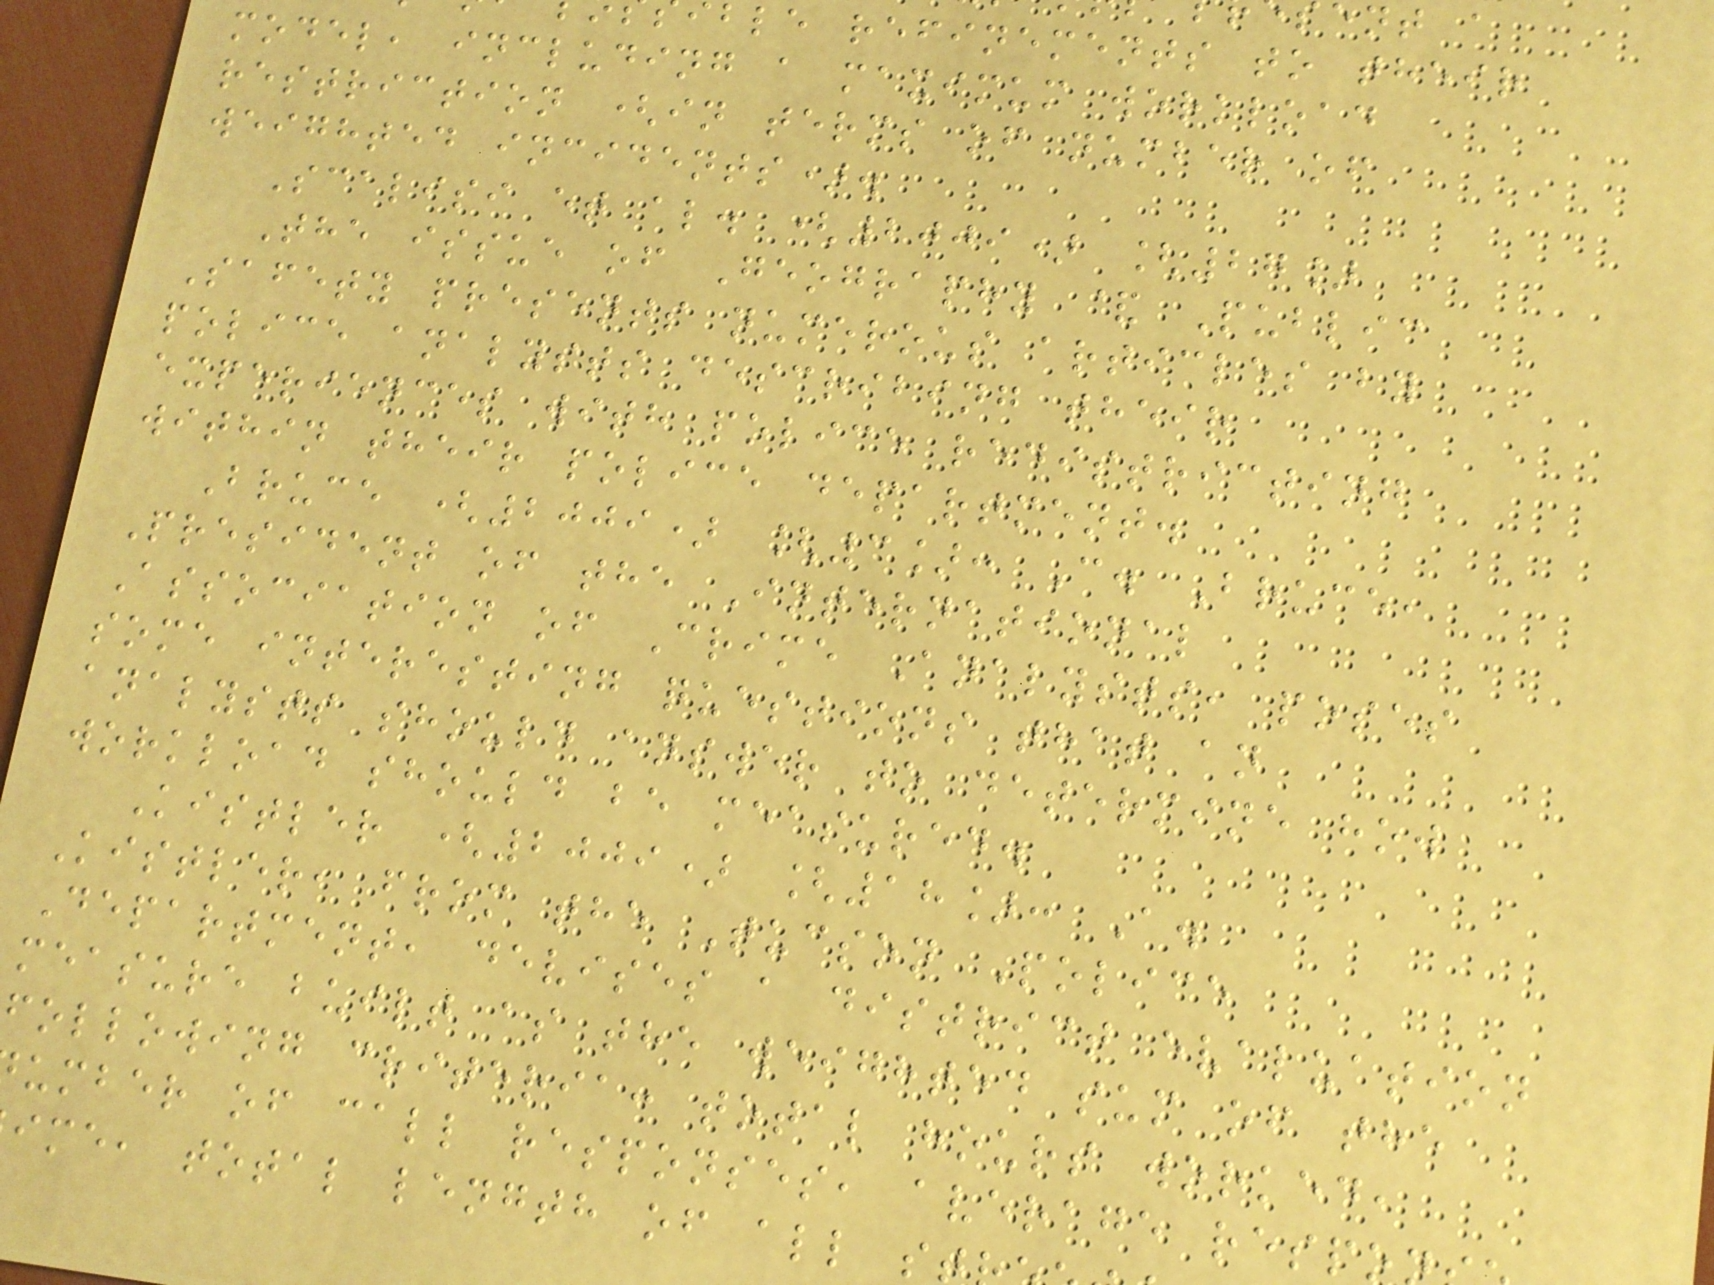ble refinements to their
model, including a maximum workload
restriction (in terms of number of
weighted incidents).
Scalisi et al. (2009) [27]
The issue of Geography & Public
Safety presents numerous articles by
police analysts describing their
experiences with police redistricting
within their police department.
Bruce (2009) [3]: C. Bruce,
President of the International
Association of Crime Analysts, poses
some interesting questions that an
analysts should answer to determine how
workload should be measured.
Kistler (2009) [18]: A.
Kistler, from the Tucson Police
Department, devises a district evaluation
measure built as the weighted sum of the
following criteria: total hours worked,
umber of call responses, average respo
ime, total length of all s
